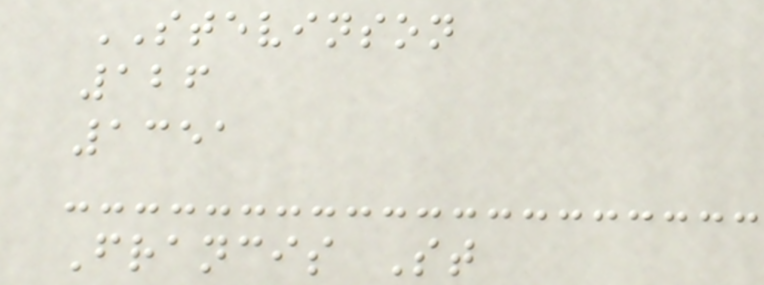STEVINSON
126
1351
Francis St
